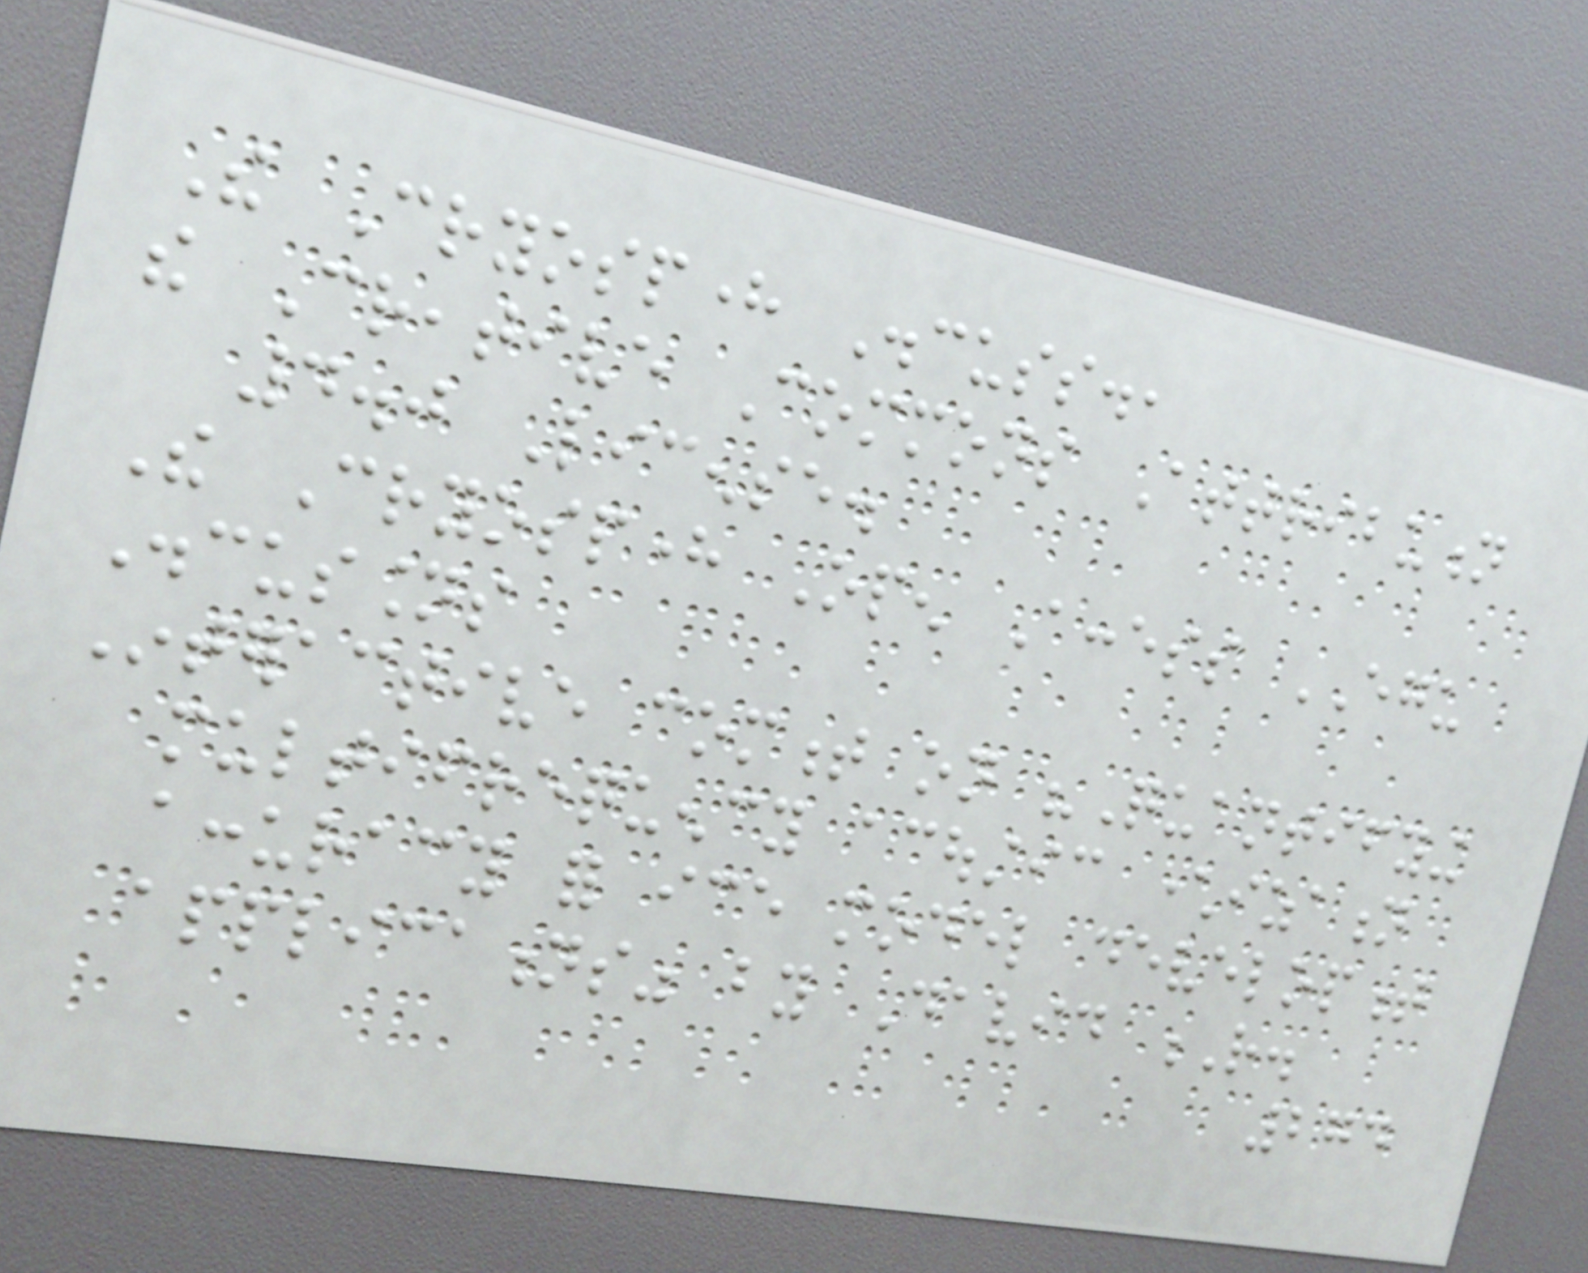The Cryosphere Discuss.,
the Creative Commons Attribution
4.0 License.
The Cryosphere Open Access EGU
Discussions
Interactive comment on "Quantifying
multifrequency acoustic characterization
accuracy for ice model development
applications" by David R.
274
